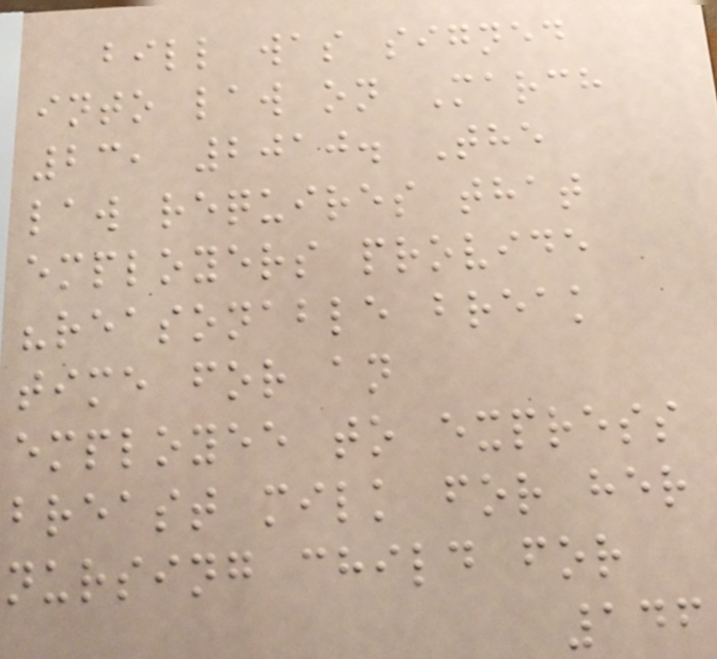bill was signed
into law on March
23, 2010. The
law requires that
employers provide
"reasonable break
time for an
employee to express
breast milk for her
nursing child for
146
